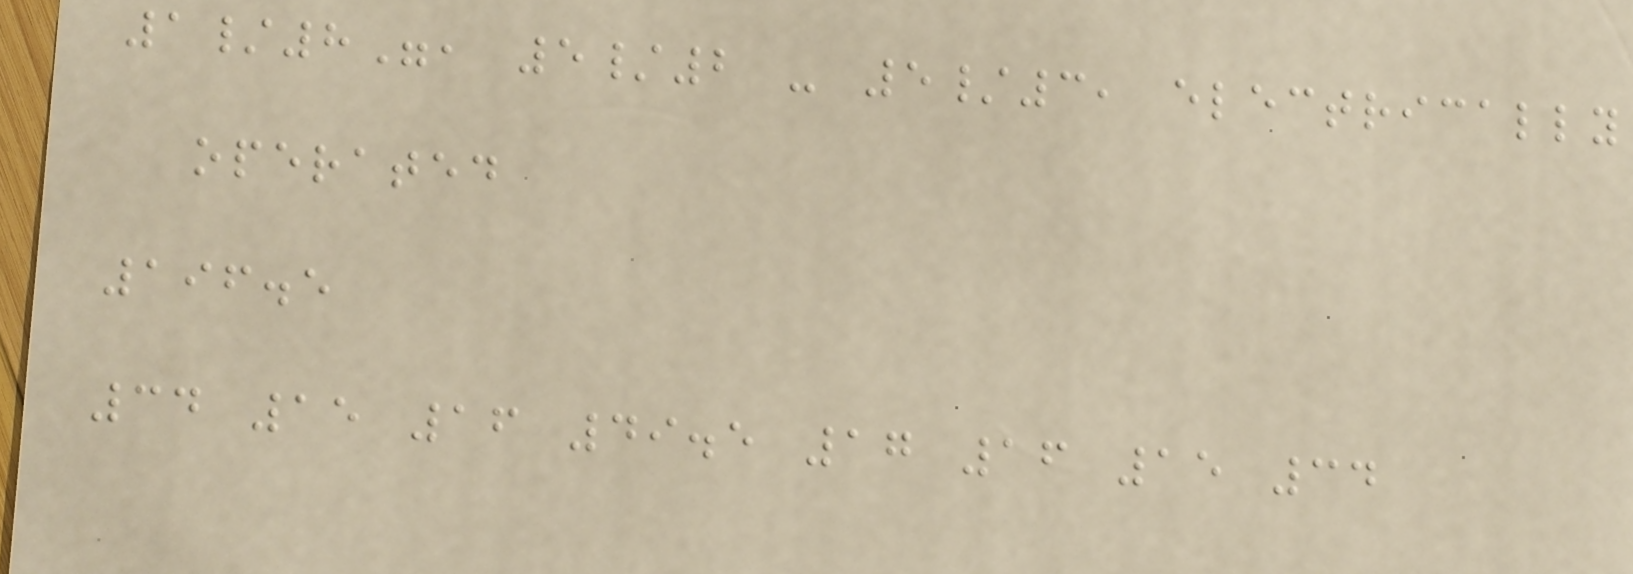1/8", 5/2 - 5/3, electrically
operated
196.5
34 15 16 49.5 17 16 15 34
